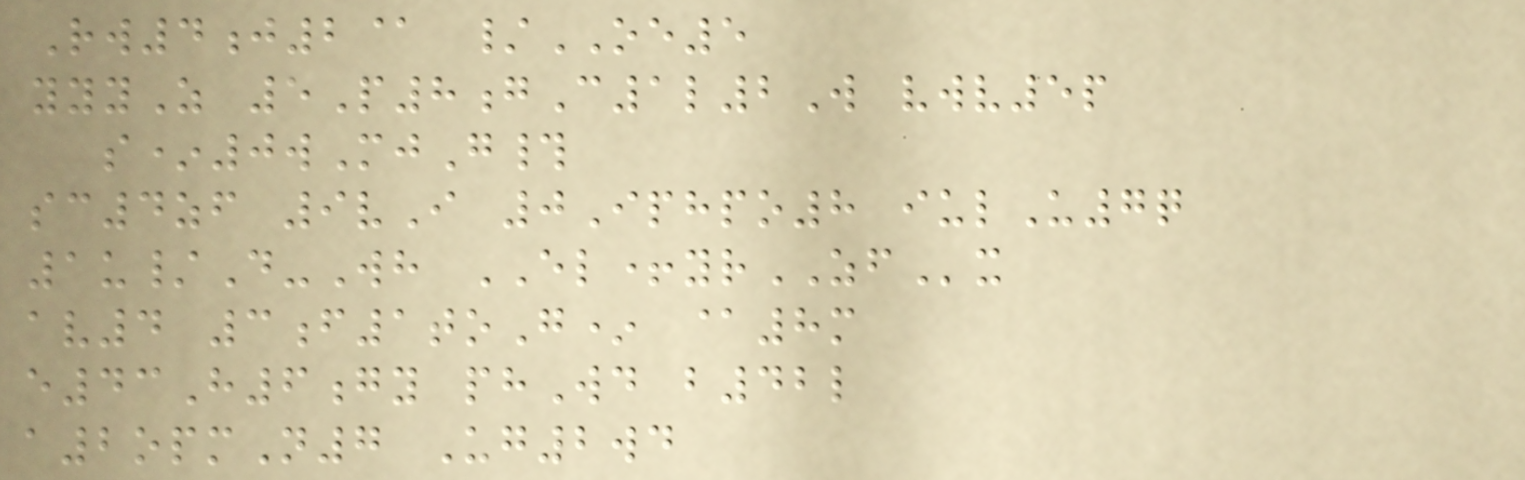Rw4j2@ /OE5
yyyZ 5P8gC1l2W vwv5p
s*0wMjG#
sc4zf 9vI 0Iphpo8 iulU7q
1u/D-Wh EL+yrZFx
av4 3f1toG* @8m
e43H6gy phWd b42l
a2opmN7 Ug2wd
